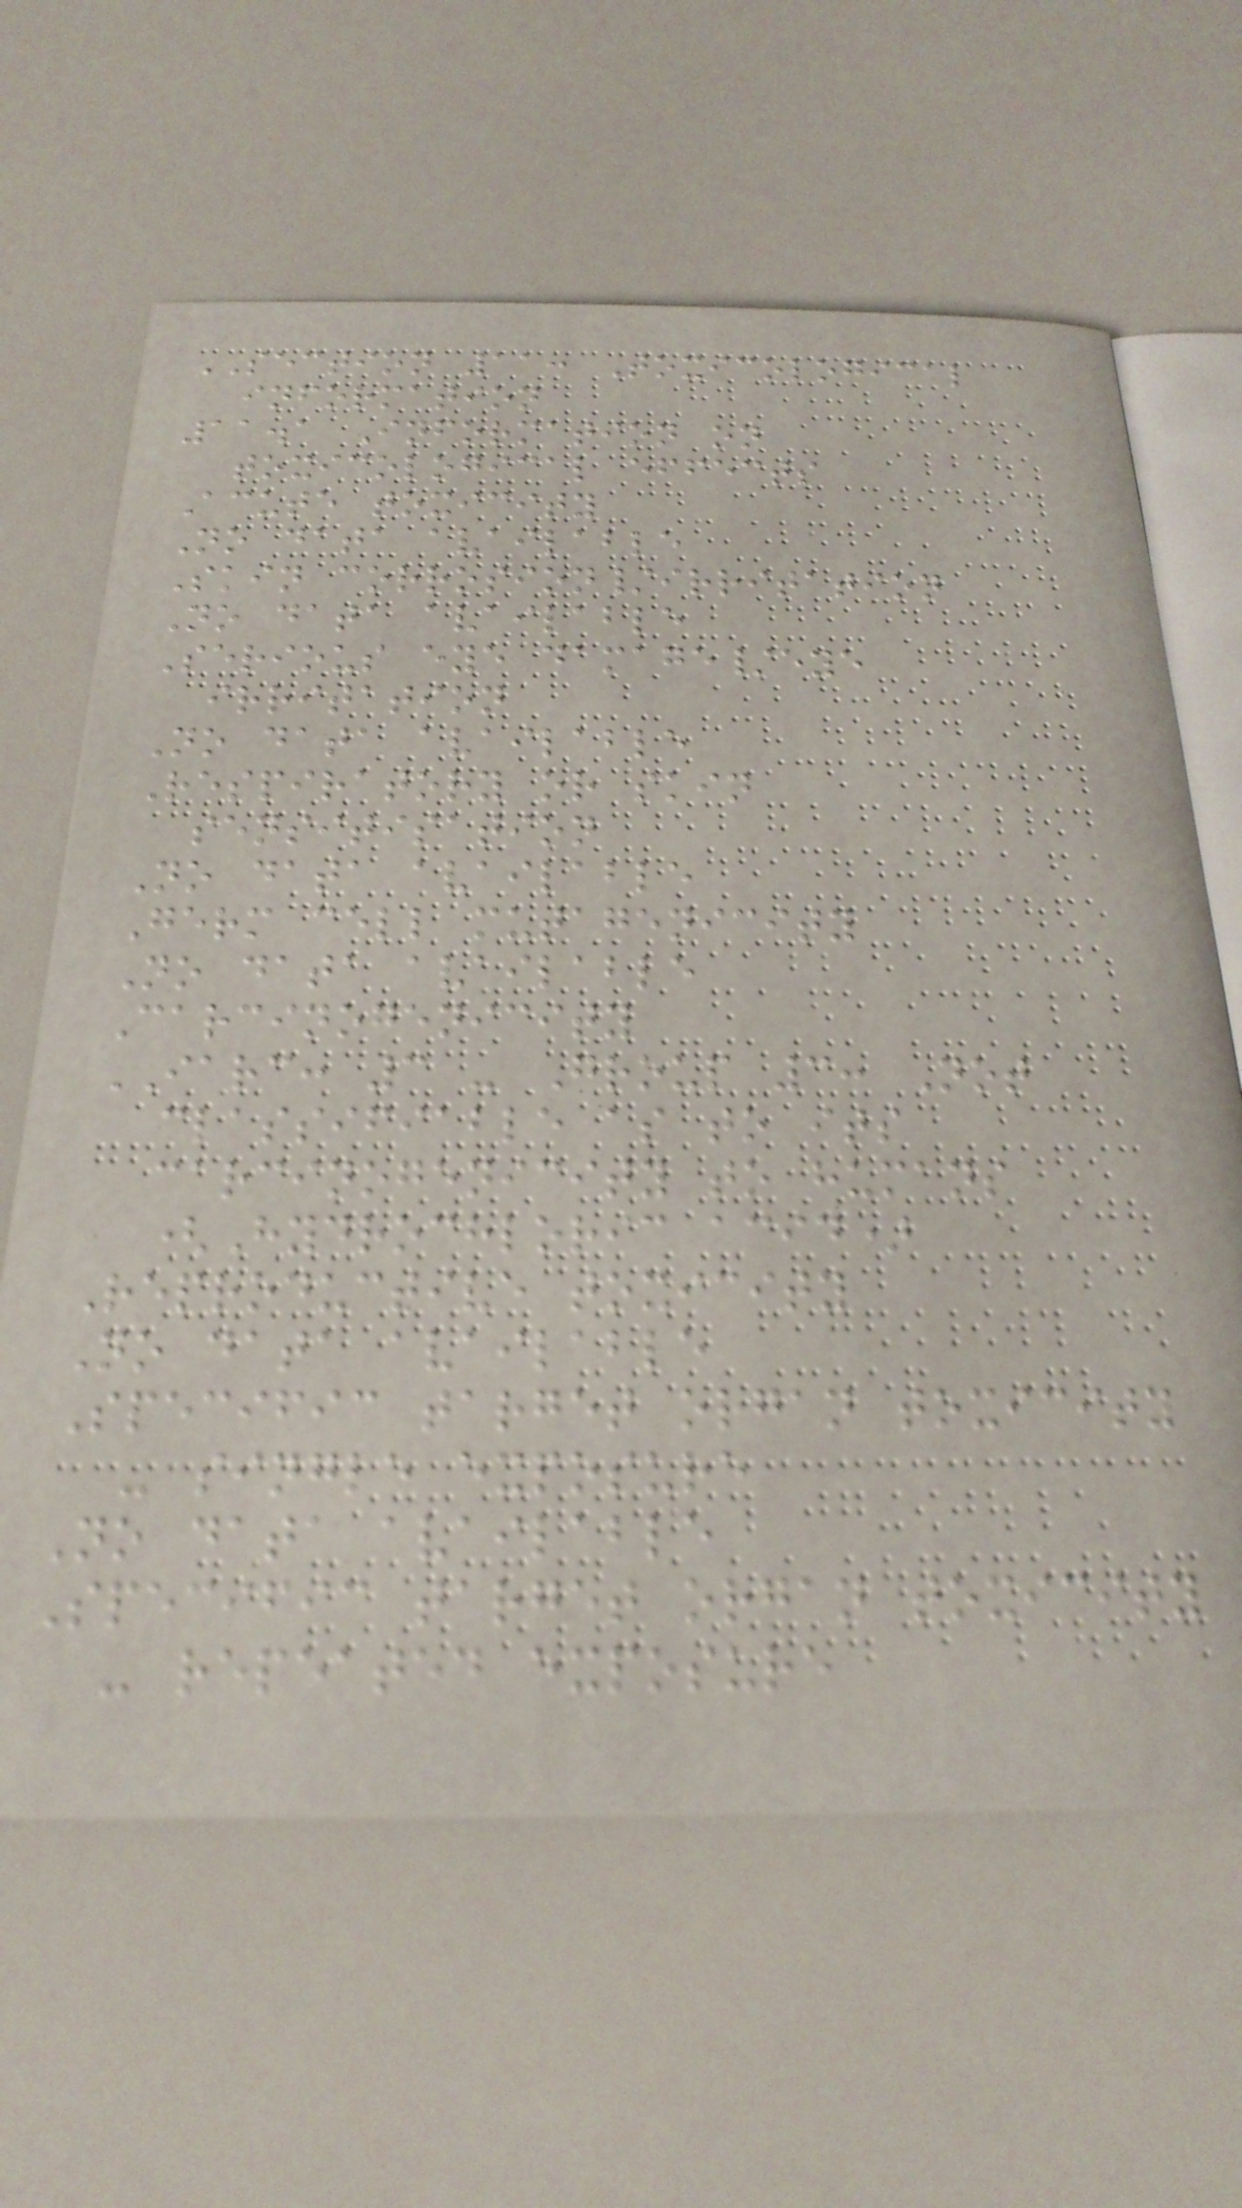SECTION 11: Toxicological
information
11.1 Information on
toxicological effects
Acute toxicity
No data available
Skin corrosion/irritation
No data available
Serious eye damage/eye
irritation
No data available
Respiratory or skin
sensitisation
No data available
Germ cell mutagenicity
No data available
Carcinogenicity
IARC: 3 - Group 3: Not
classifiable as to its
carcinogenicity to humans
(Hydrochloric acid)
Reproductive toxicity
No data available
Specific target organ toxicity
- single exposure
No data available
Specific target organ toxicity
- repeated exposure
